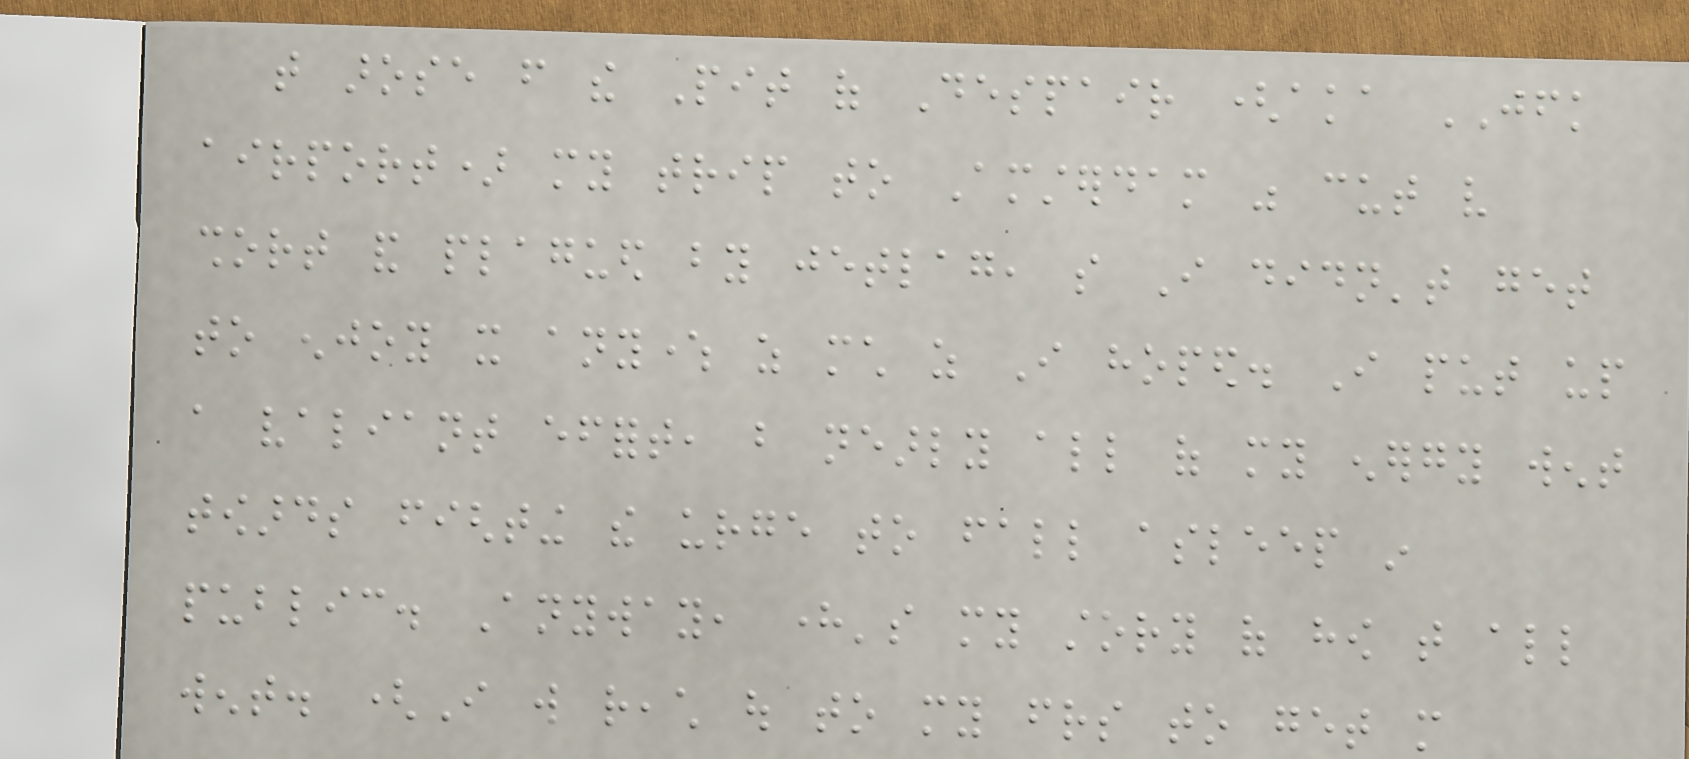that arose from the Pit of Despair (aka JFK
airport) my trip to Amsterdam was cut very
short and plagued by jetlag, so I didn't get
to enjoy it anywhere as much as I hoped. I put up
a valiant effort, but nearly all of my energy went
towards fighting the urge to fall asleep in
public. Anyway, here's my story of how that all
went. (I will reach out to my friends to get more
